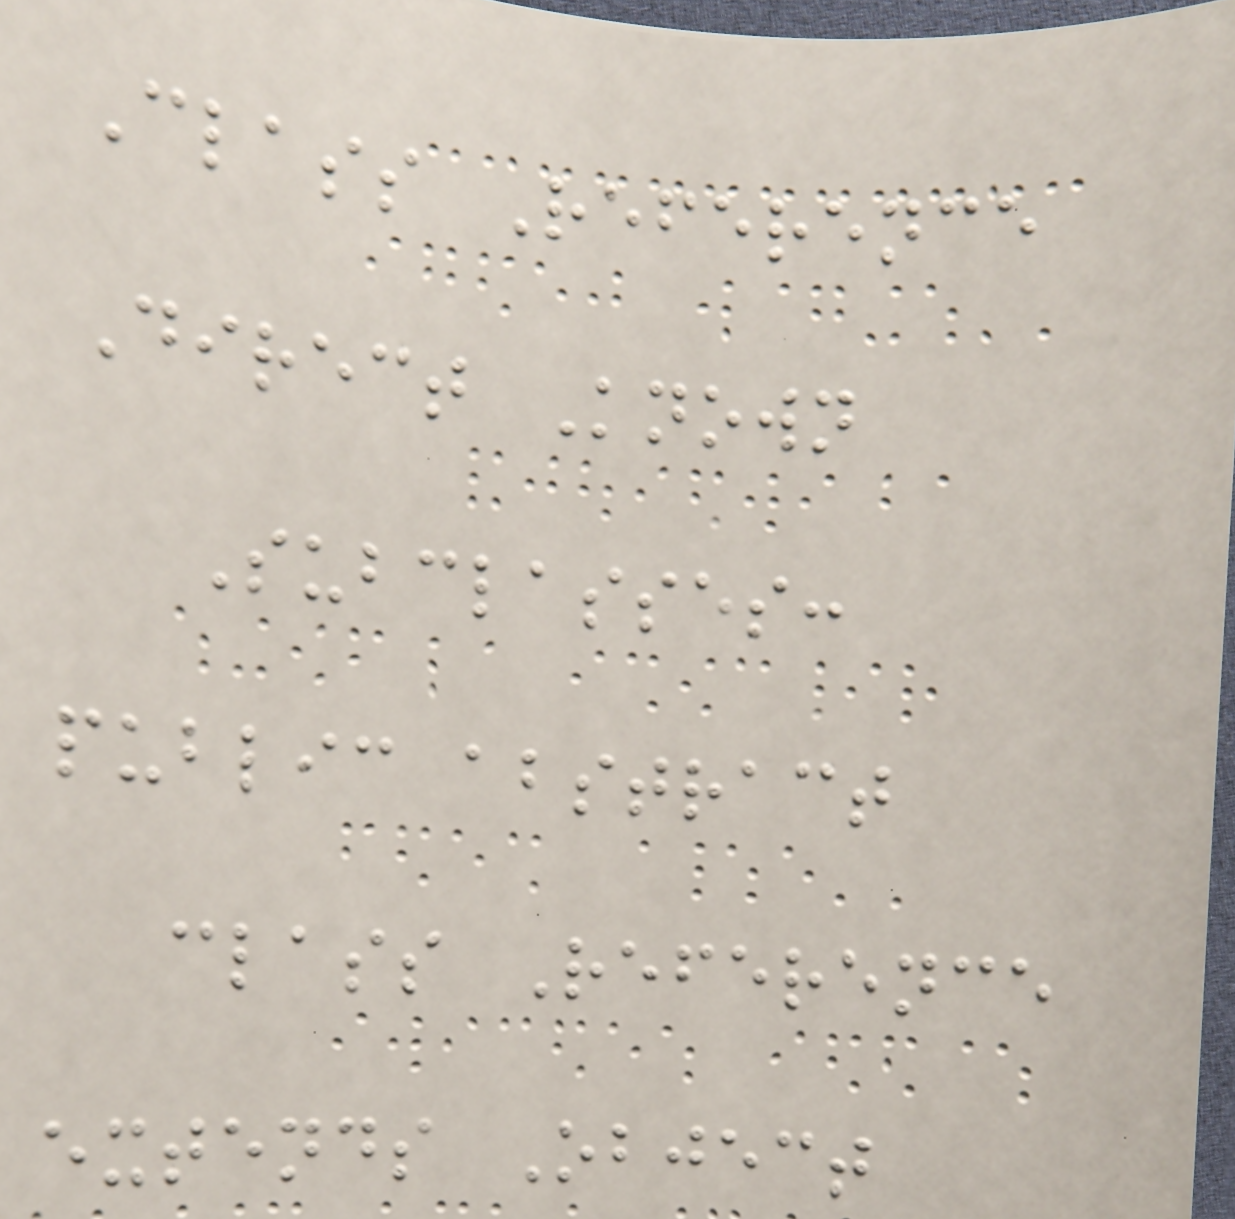Class Reference
Direct Known
Subclasses:
public abstract
class Reference
extends Object
